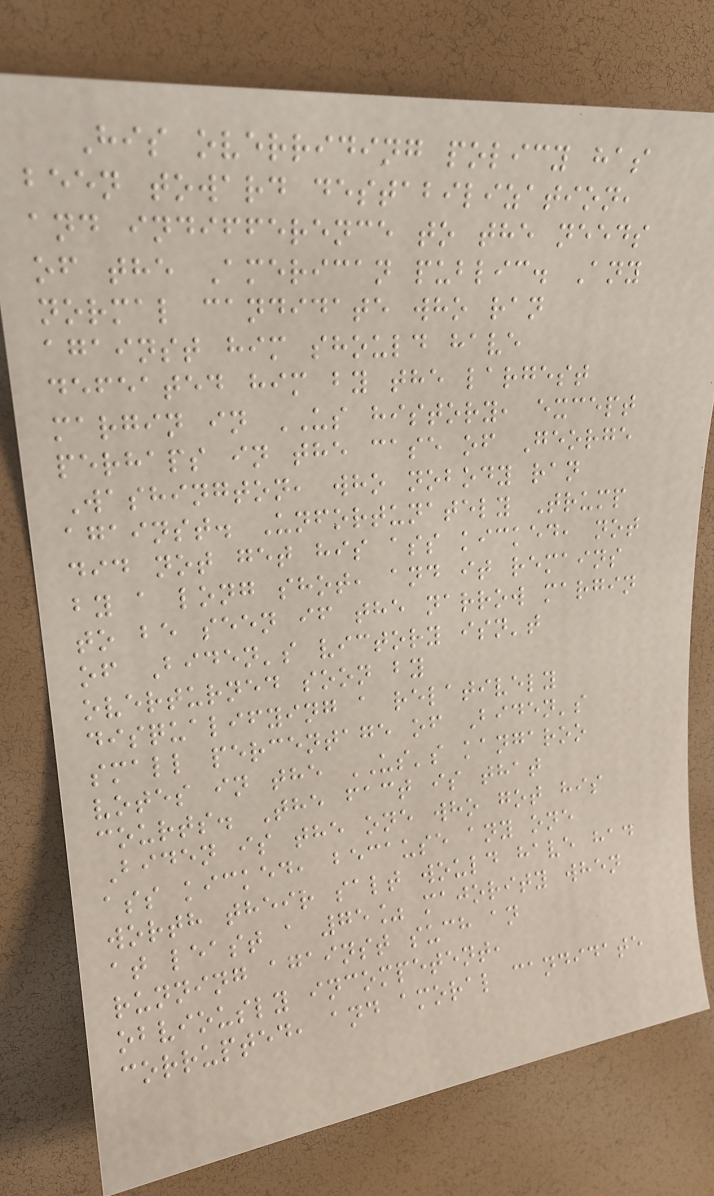His overriding policy has
been toward destabilization,
and indifference to the needs
of the American public. Any
normal candidate who ran
against him should have
defeated him by the largest
margin in US history, except
perhaps in the case of George
Washington, who nobody ran
against. Unfortunately Trump
did not get his ass kicked, not
by a long shot, and it remains
to be seen if the narrow margin
of Biden's victory isn't
overturned soon by
disqualifying a relatively
small percentage of Biden's
votes in the US's kangaroo
courts. The fact is that
Biden is the one who got his
ass kicked, because any one
worth their salt would have had
at least a 75% majority when
running against such an
obviously incompetent,
corrupted, and amoral candidate
